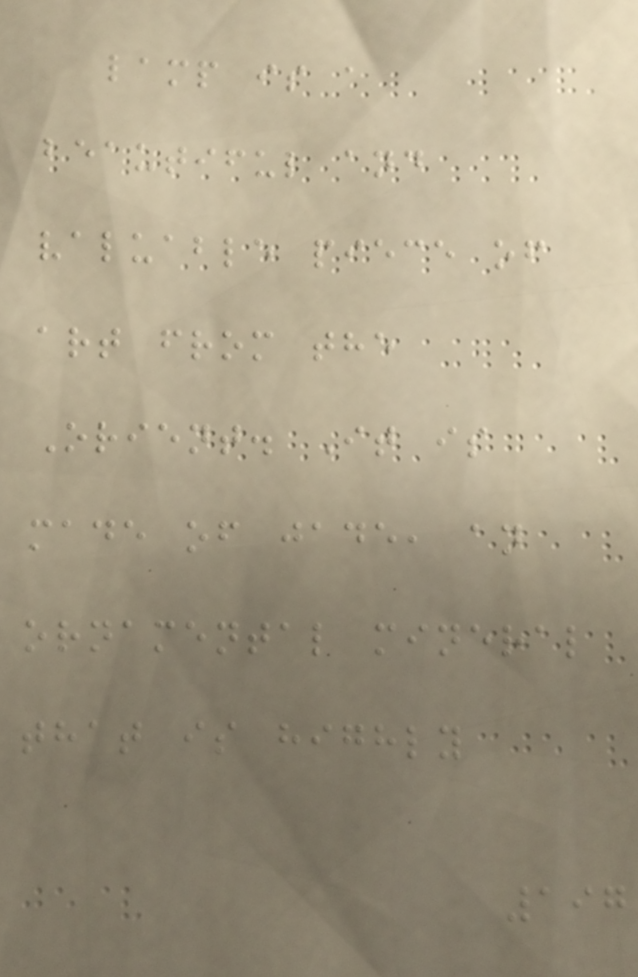lamp is a
beautiful and
valuable piece of
art from the
Orient. It is
made of jade, an
ornamental mineral
that is highly
197
